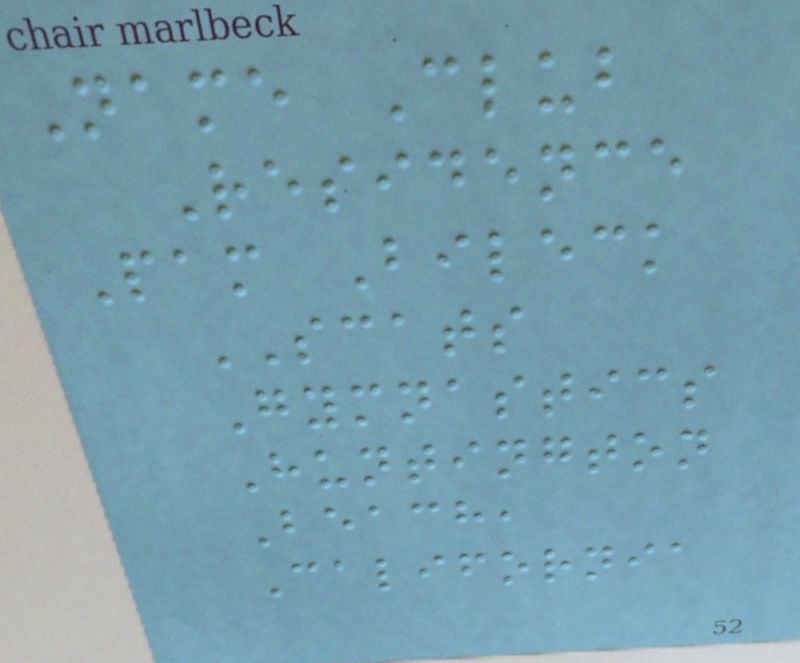Name Club
Residence
Pam Bileck
SCATS
Gymnastics
Huntington
Beach,
California
